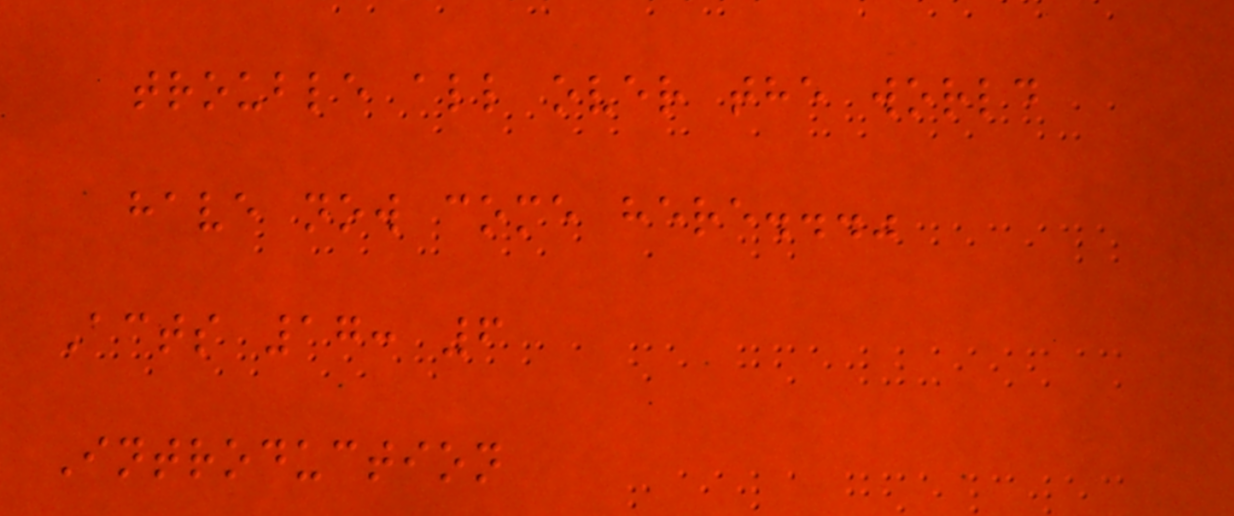trouble all over the world
have now come here..."
Acts 17: 6
Introduction
